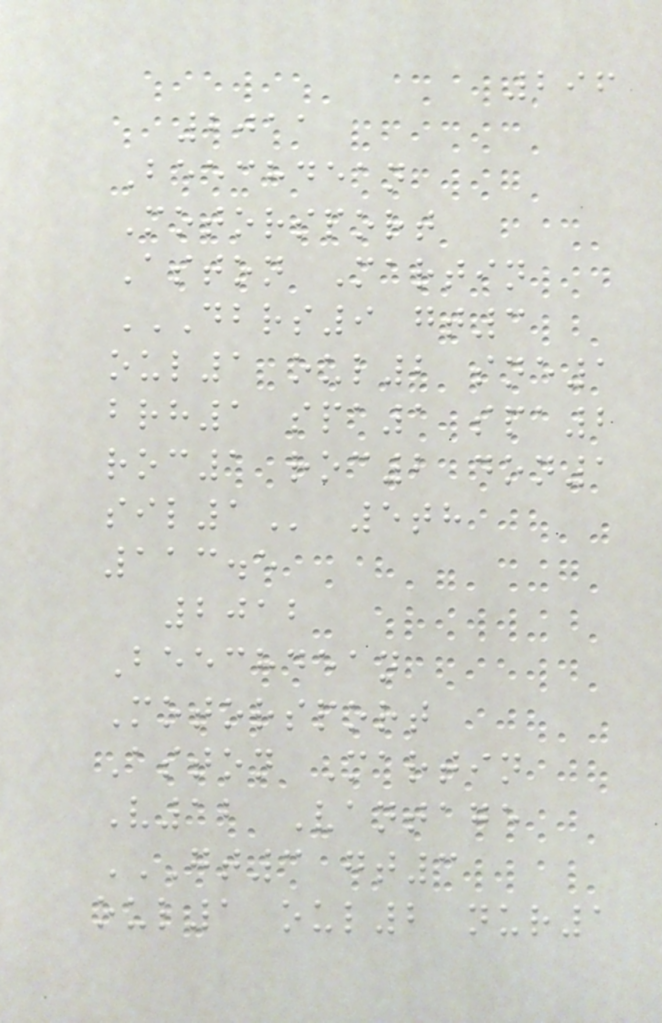296
2011
Beechdean
Motorsport
Aston Martin
DBRS9 GT3
OUL1 OUL2 SNE1
BRH1 SPA1 SPA2
ROC1 ROC2 DON1
SIL1 5th
113.5
2012
Beechdean
Motorsport
Aston Martin
V12 Vantage
GT3 GT3
OUL1 OUL2 NUR1
